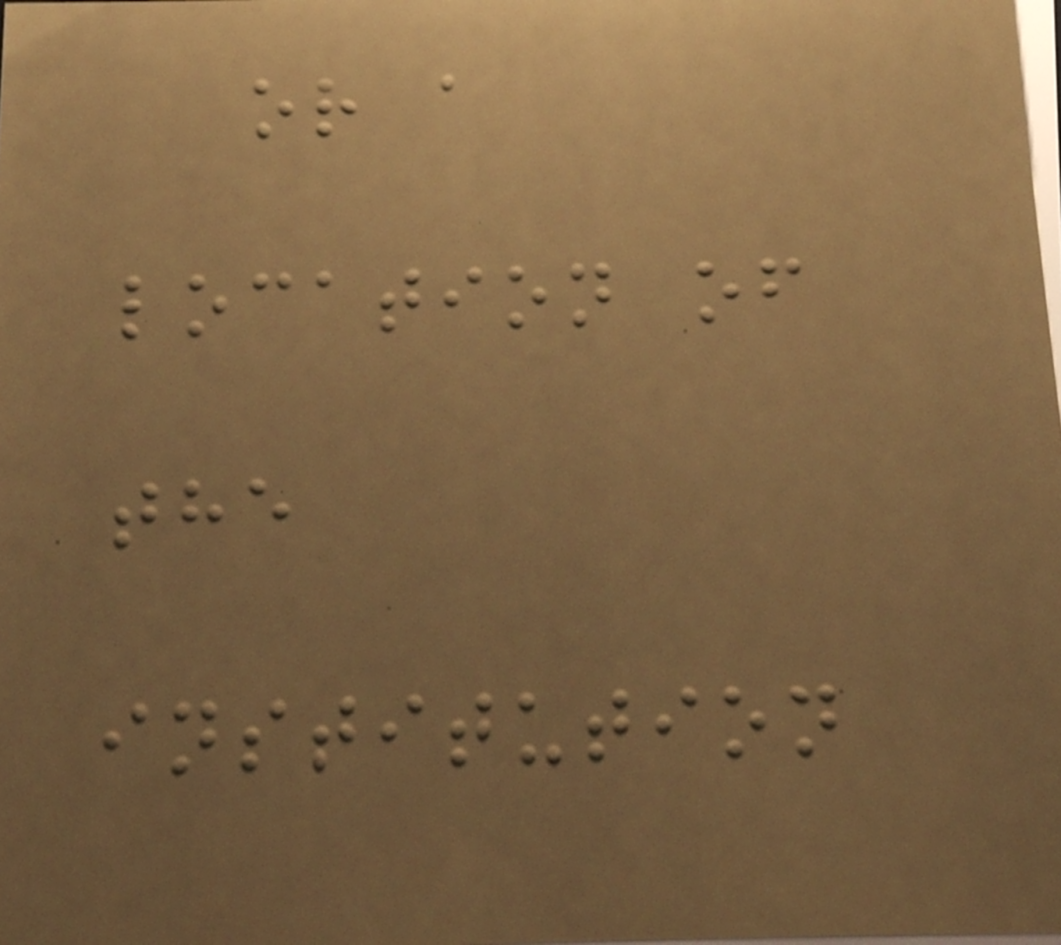or a
location of
the
institution
